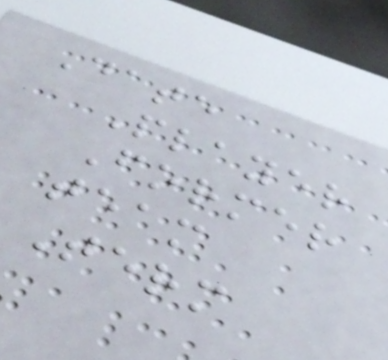Date
Player
Former
team
Term
